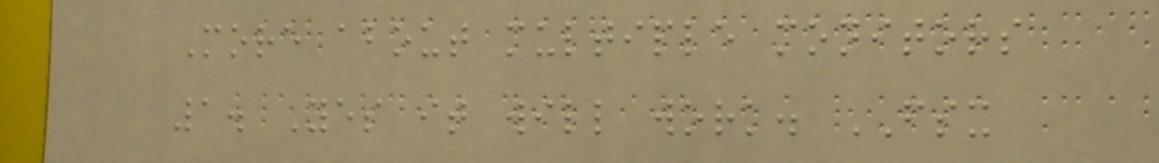More about multiple monitors
1. Yes it will work. FSX
